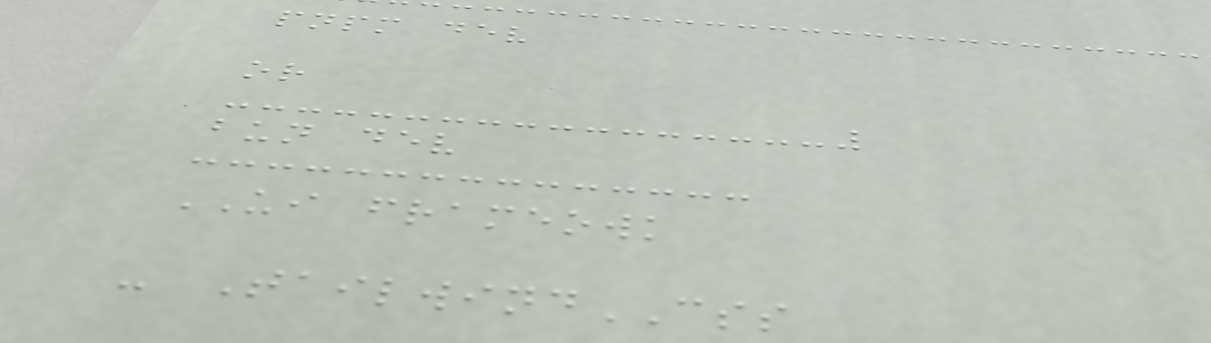pnpm dev
or
bun dev
UI frameowk
- TailwindCSS
